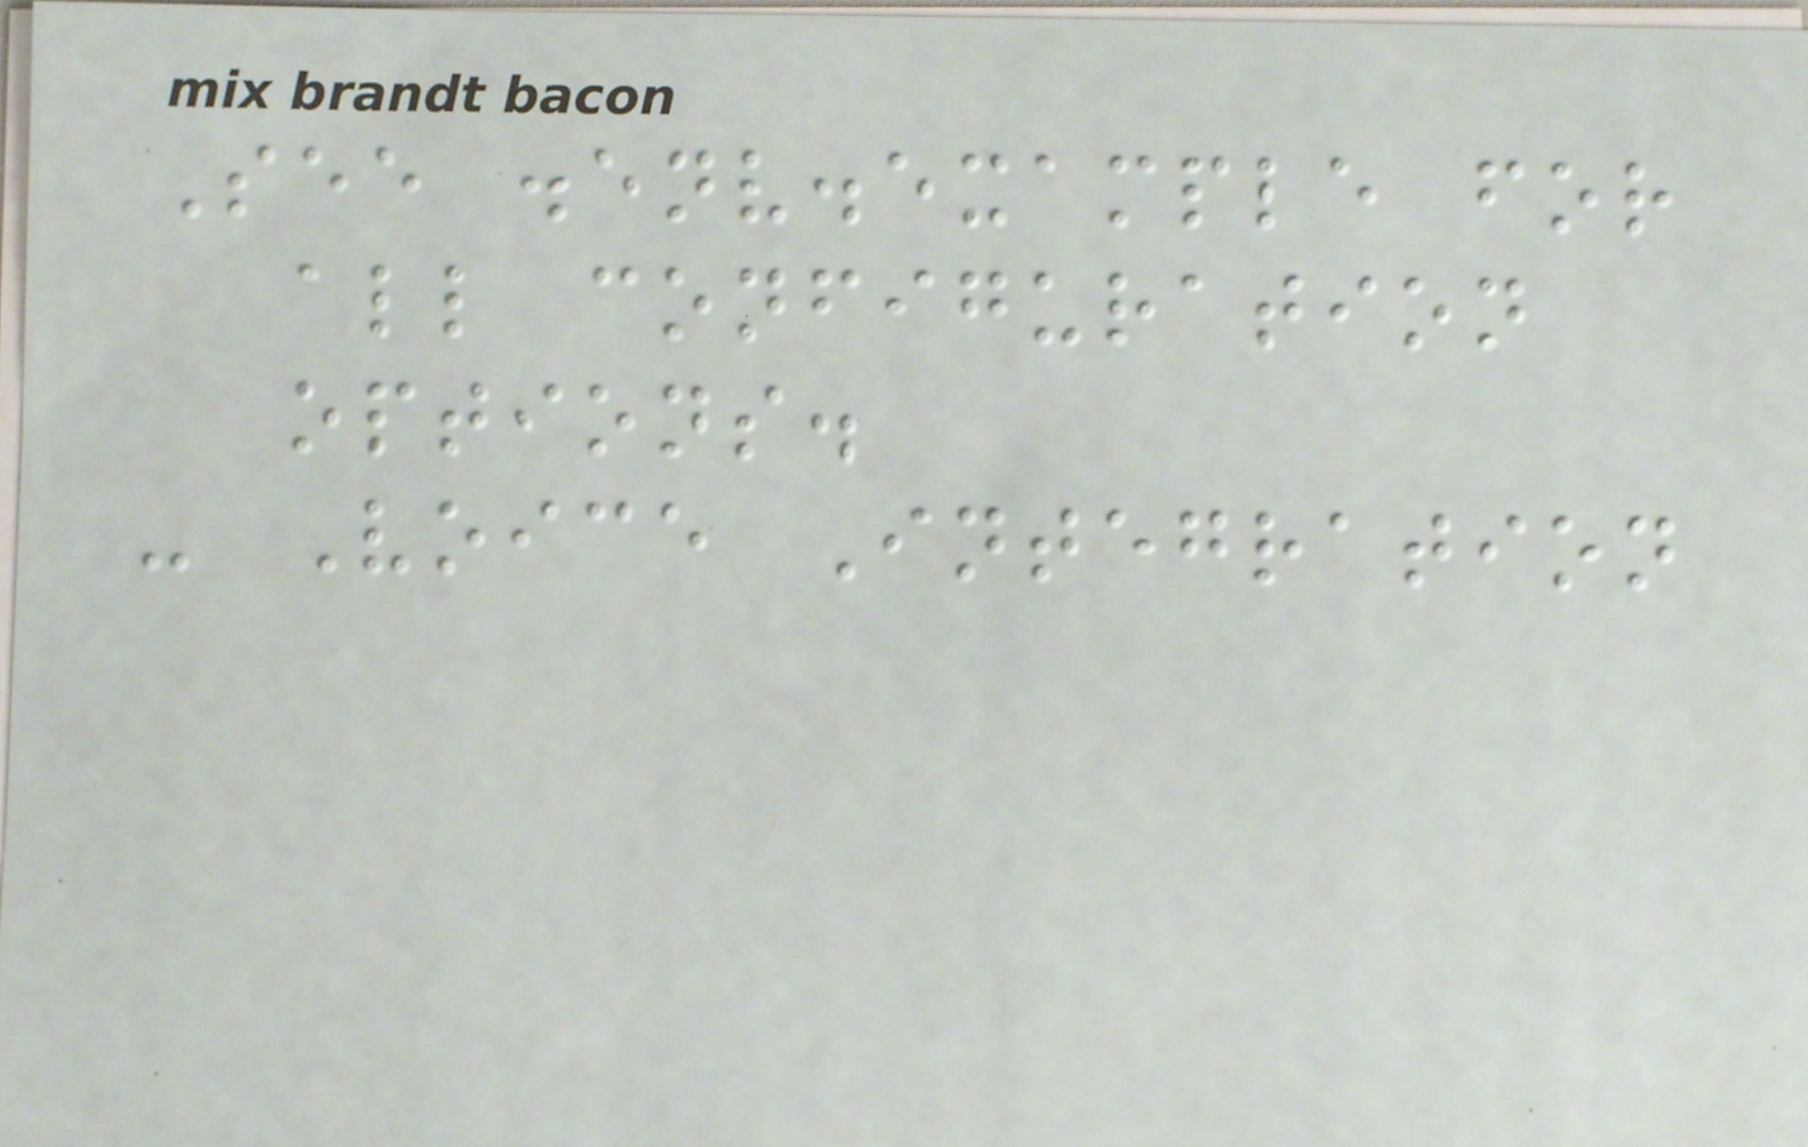See .env.example for
all configuration
options.
- Voice Integration
